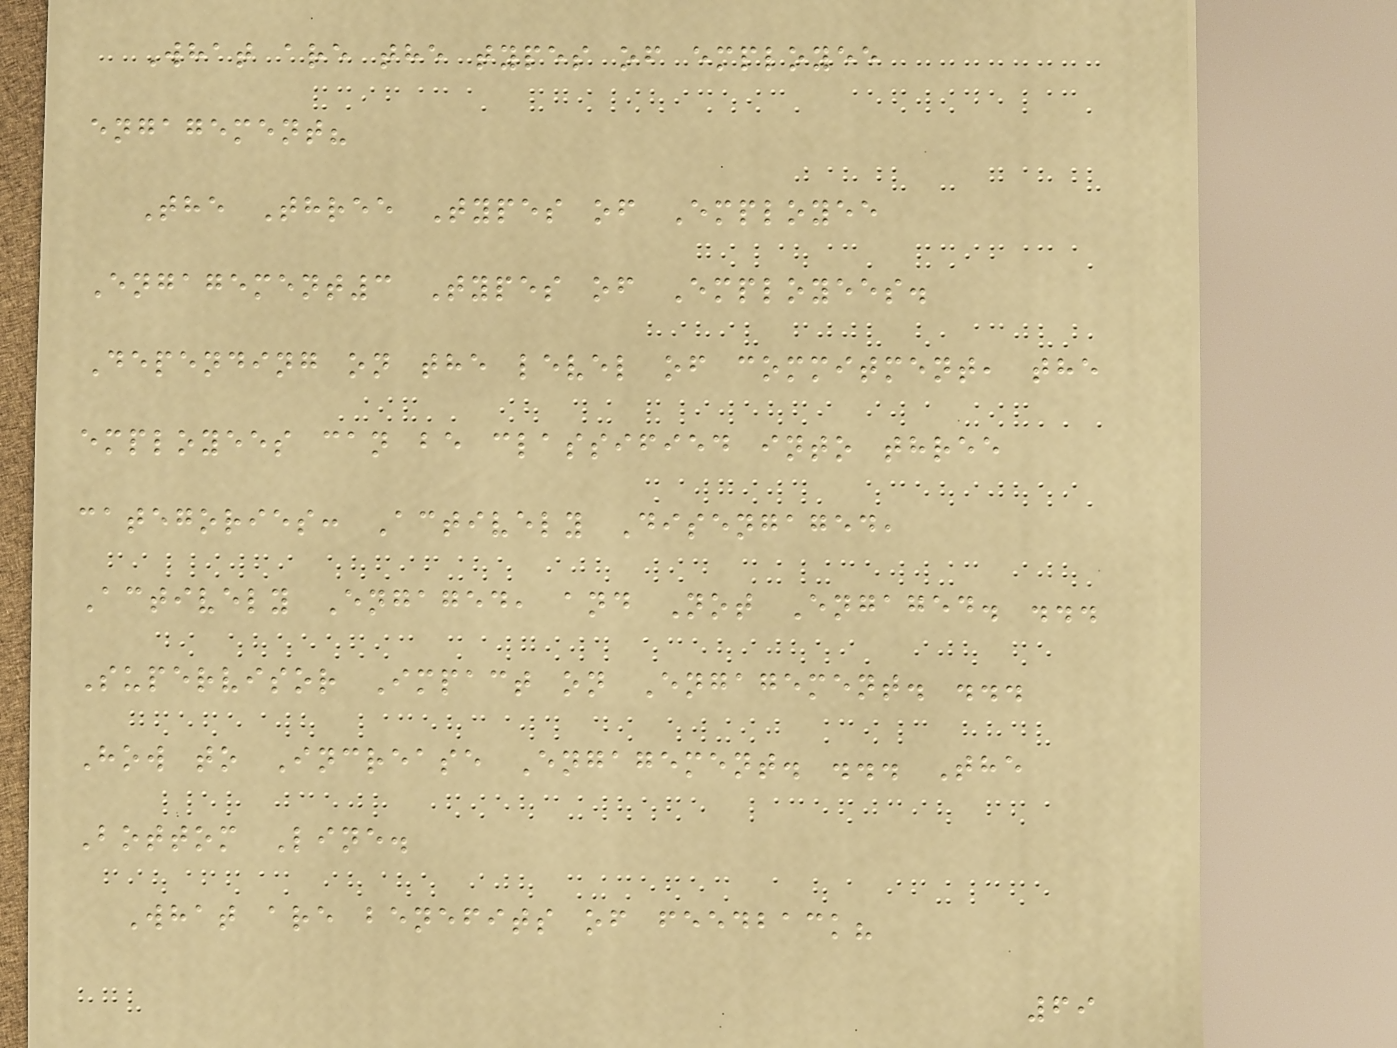What are the types of employee
engagement?
The Three Types of Employee
Engagement3 Types of Employees.
Depending on the level of commitment, the
employees can be classified into three
categories: Actively Disengaged,
Actively Engaged, and Not Engaged. ...
Supervisor Impact on Engagement. ...
How to Increase Engagement. ... The
Bottom Line.
What are benefits of feedback?
69
